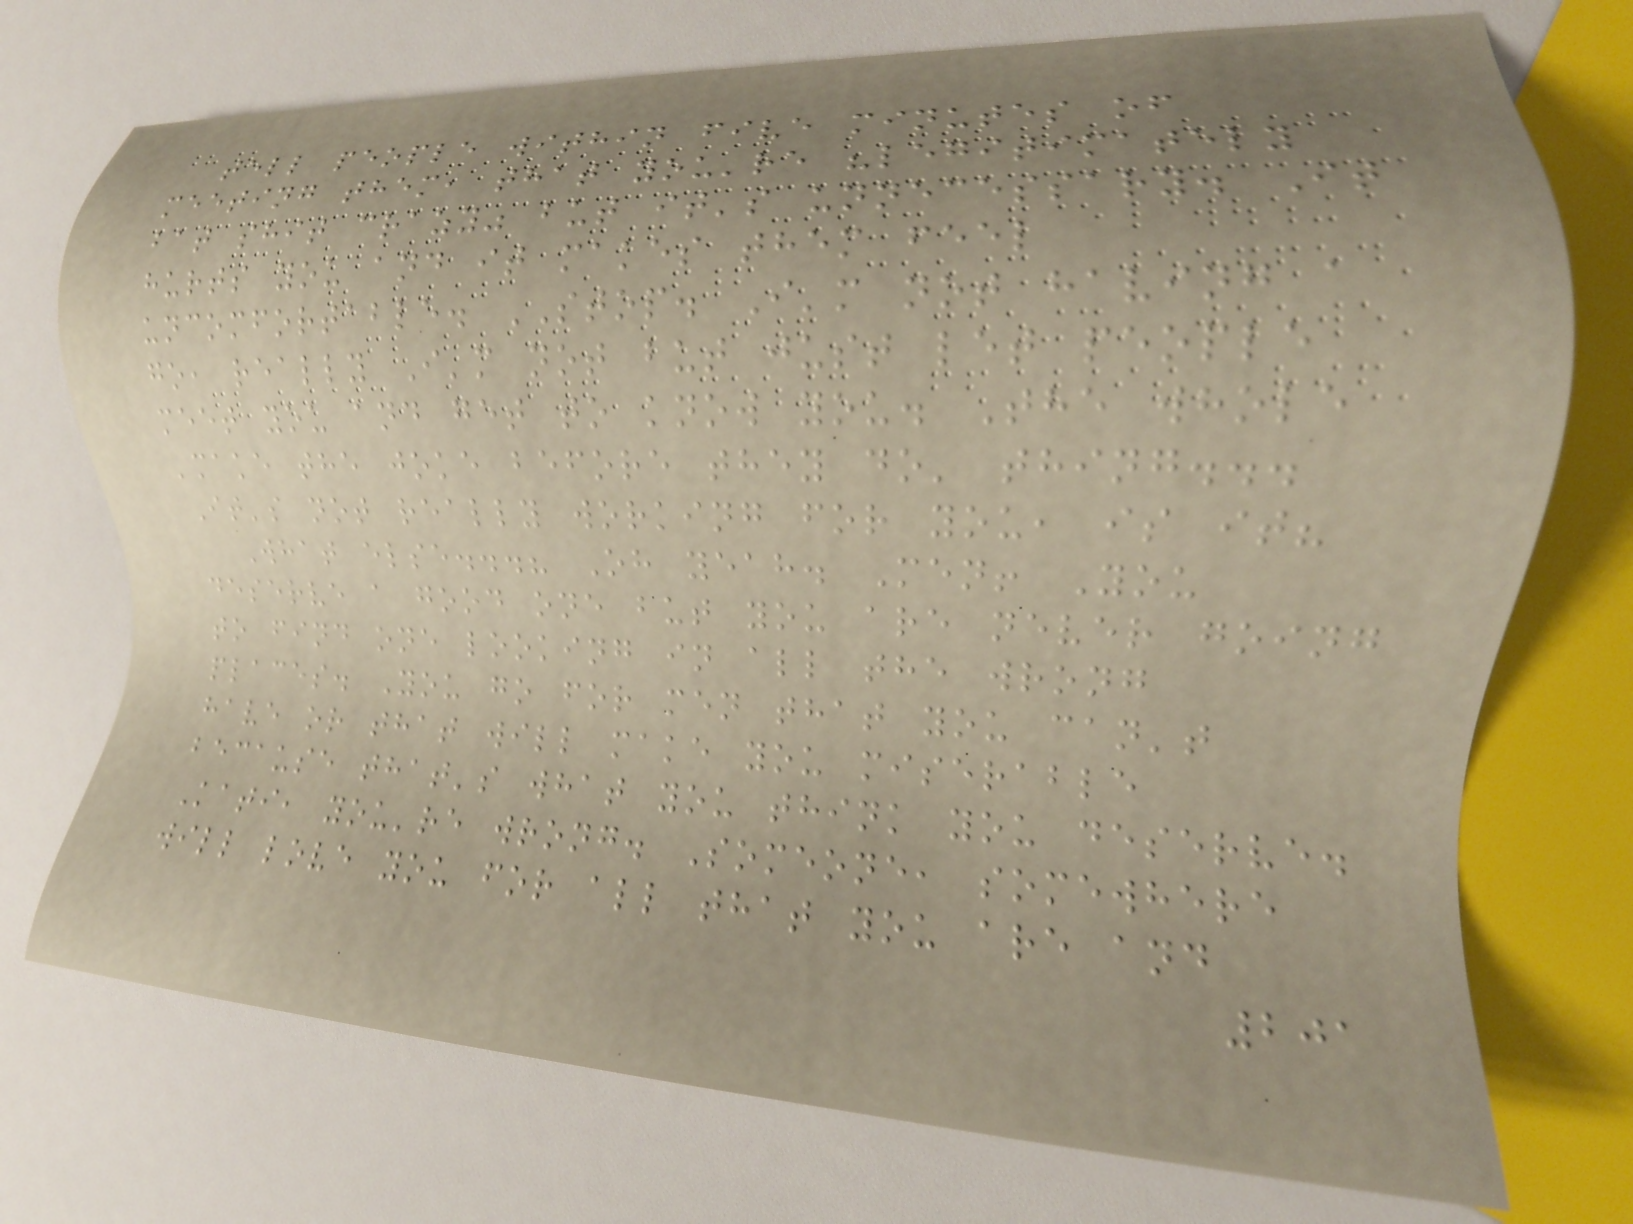tell people within five minutes of
meeting them, that you're "legitimately
bat shit crazy" but it's unnecessary. It
hurts you and it makes them feel
uncomfortable. STOP. I'm not having a
go, really I'm not but just let people
meet you and get to know you. The whole
'make the joke before they do' thing...
It's not really working for you, is it?
What else...? Oh yeah. Men! You
deserve a good one but you are never going
to find one looking in all the wrong
places. You go for men that you can't
have or that will make you miserable
because that's what you think you deserve.
Kati, you're wrong. Someone, somewhere
will love you for all that you are and
201
